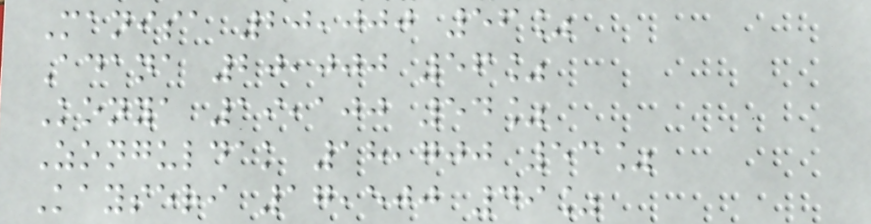Manisa 20,000 56%
Adana 20,000 56%
Konya 19,100 54%
Zonguldak 18,700 53%
Kayseri 17,500 49%
